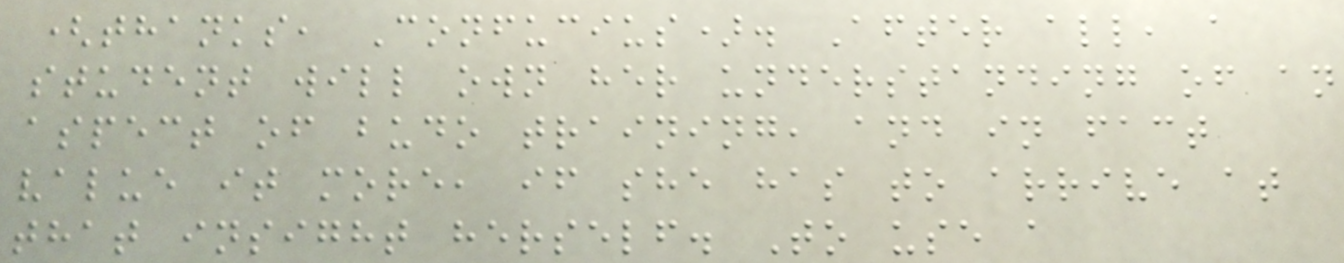(thanks, Confucius). After all, a
student will own her understanding of an
aspect of budo training, and in fact
value it more, if she has to arrive at
that insight herself. To use a
